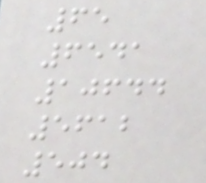65
6541
10644
5612
504
